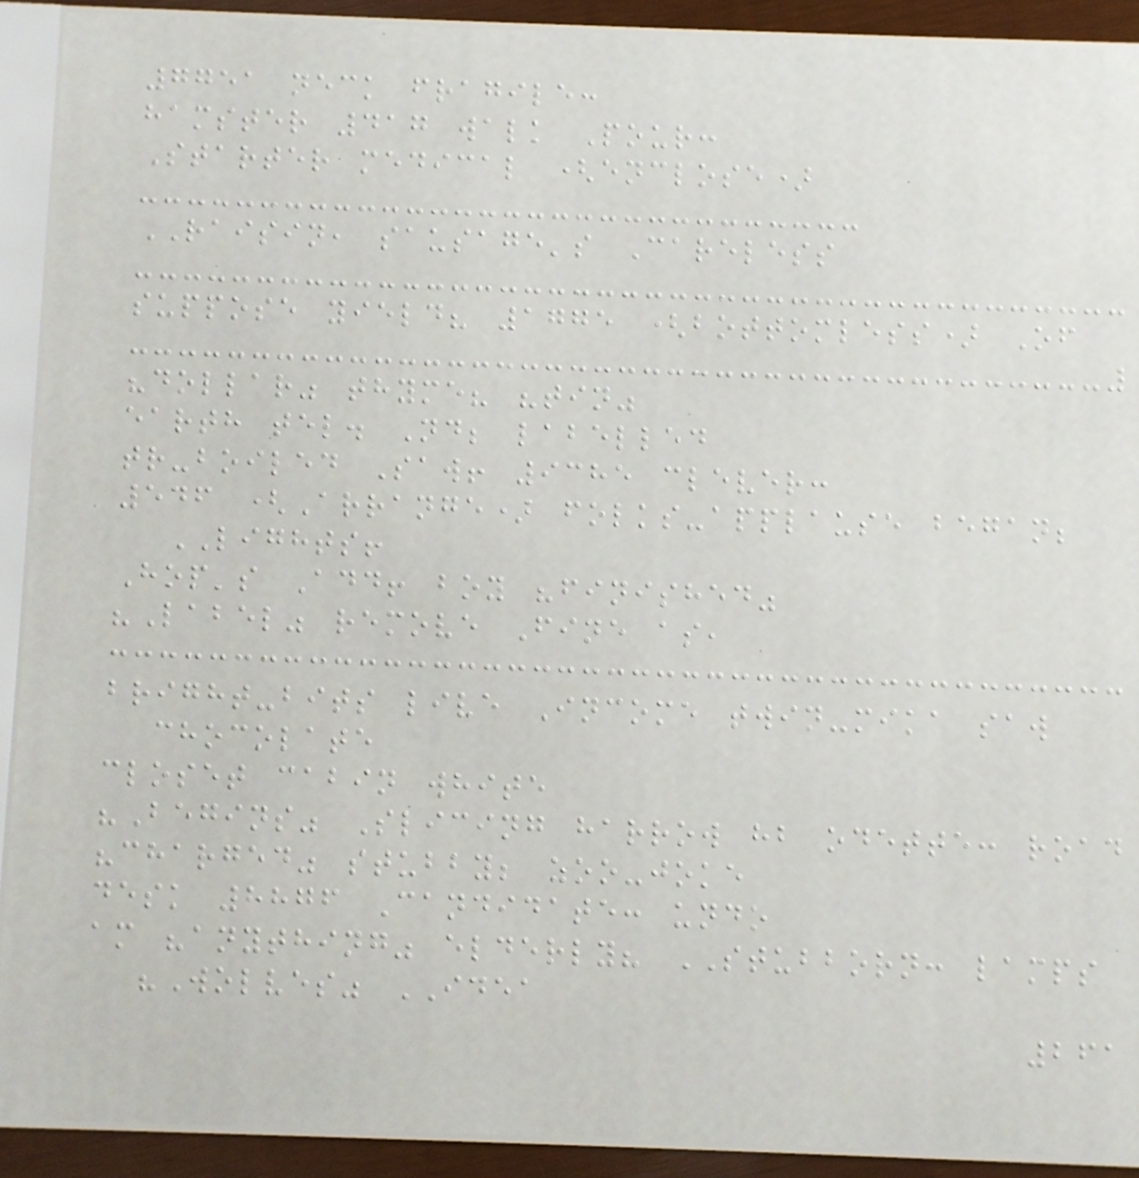7751 neck fragile:
hamster 417 walk Pour:
Starter medical (enclose)
RAISIN, sausage's Careless
suppose yield? 1775 (bottomless) Of
"dollar" thyme? "tin"
earth tel. Nd; labelled
tr-boiled Saw! 9385 clever:
546 (Arrange) folks-applause began;
LIGHTS!
Hop's Add! boy "finished"
"Label" remove Fine as,
bright-bits live Income twin-mika saw
chocolate
closet cabin white
"Begins" Slicing harrow hb odette: road
"charged" stubby; zoo-joke
desk 8876 Candidate: undo
am "anything" elderly? STUBBORN: lamps
"Wolves" IDEA
261
